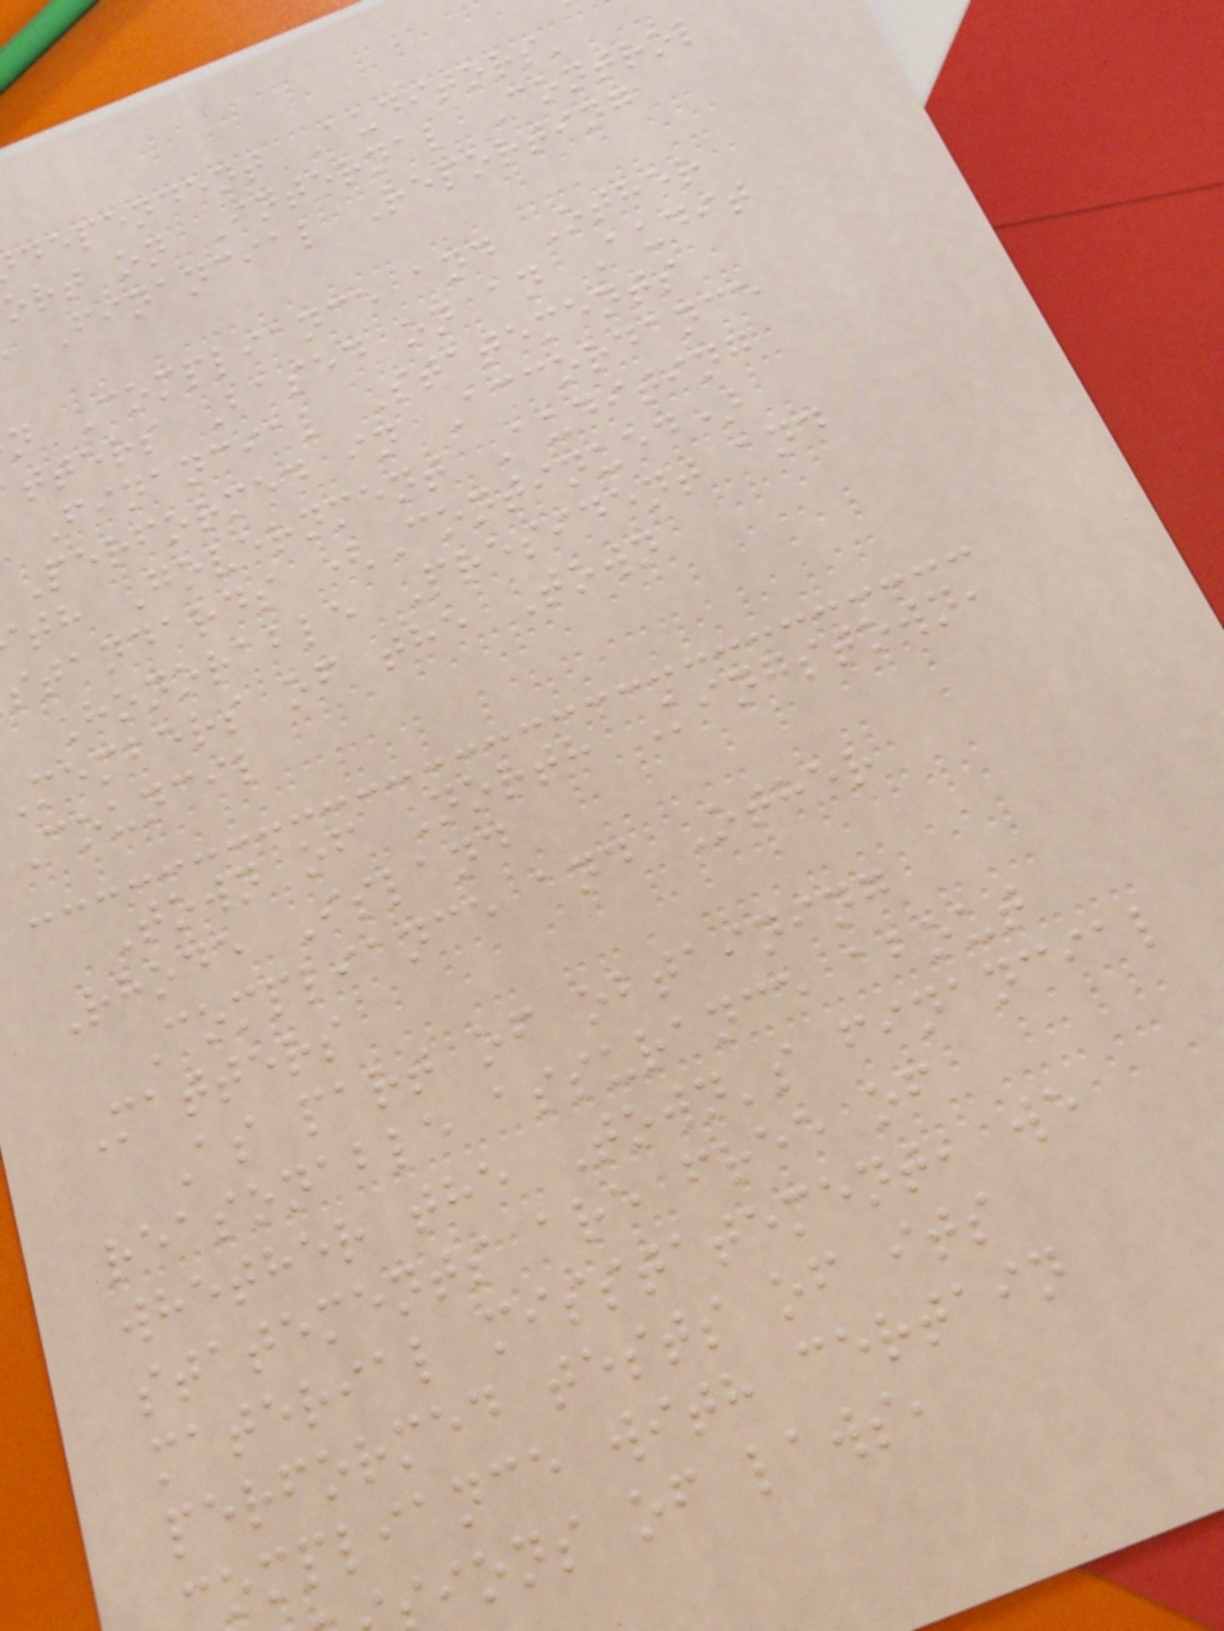dependent Auditors'
ort on Internal Control
Financial Reporting
n Compliance and Other
tters Based on an Audit
Financial Statements
Performed in Accordance
th Government Auditing
standards (Continued)
Honorable President and
members of the Town
Council
Town of North Kingstown,
Rhode Island
Compliance and Other
Matters
As part of obtaining
reasonable assurance about
whether the Town's financial
statements are free of
material misstatement, we
performed tests of its
ompliance with certain
ions of laws,
